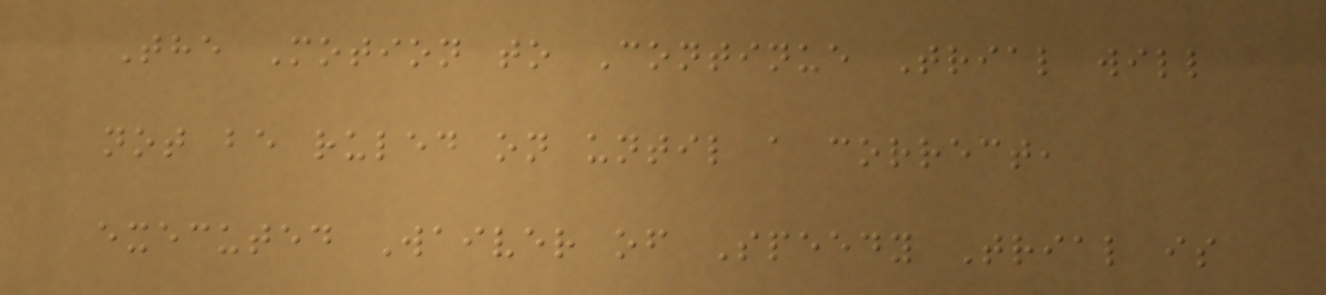The Motion to Continue Trial will
not be ruled on until a correct,
executed Waiver of Speedy Trial is
